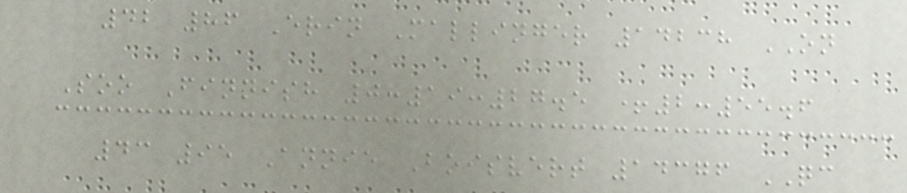42 86 Erin Mallinger 14238 ON
Soo Finnish 0:19:27.5 +2:55.6
43 95 Annie Boisvert 14376 QC
